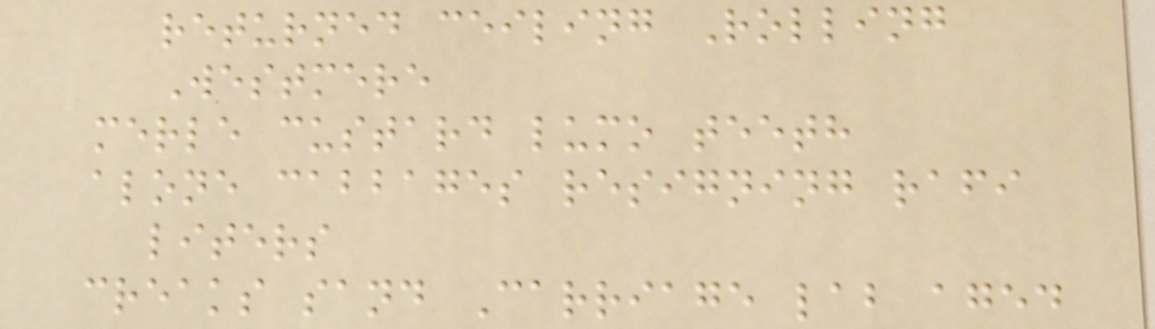returned ceiling Rolling
Westmere
merle custard lumo teeth
alone cabbages resigning rafi
liters
creaks sand Carriage lab aged
